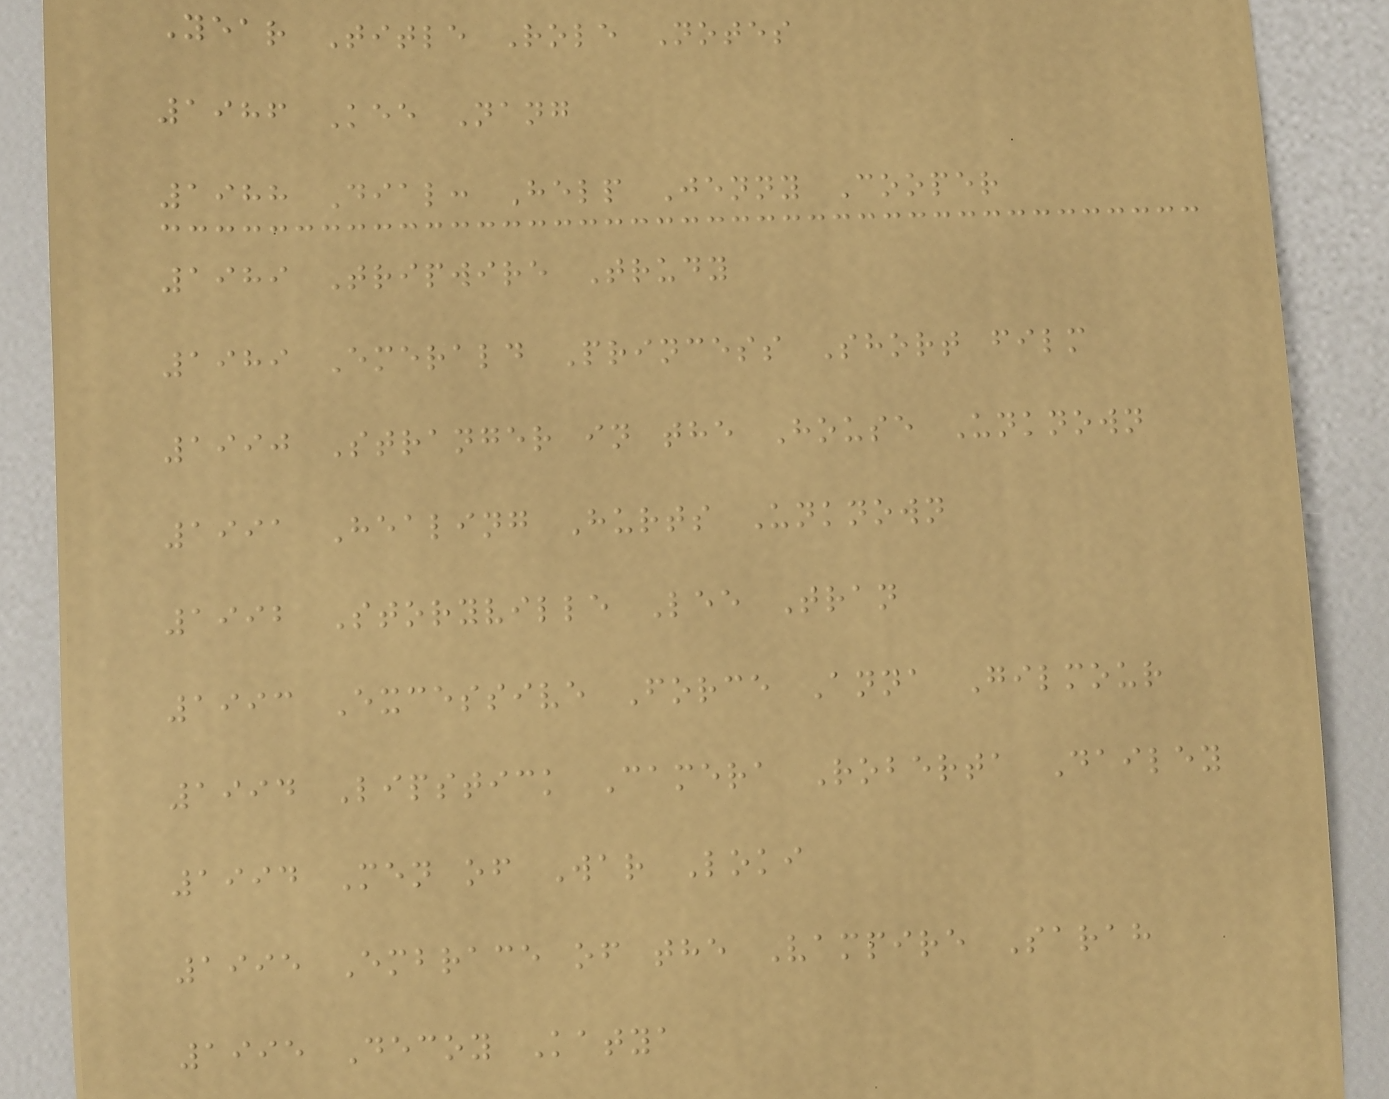Year Title Role Notes
1986 Kee Nang
1988 Dial: Help Jenny Cooper
1989 Tripwire Trudy
1989 Emerald Princess Short film
1990 Stranger in the House Unknown
1991 Healing Hurts Unknown
1992 Storyville Lee Tran
1993 Excessive Force Anna Gilmour
1994 Lipstick Camera Roberta Dailey
1994 Men of War Loki
1995 Embrace of the Vampire Sarah
1995 Decoy Katya
